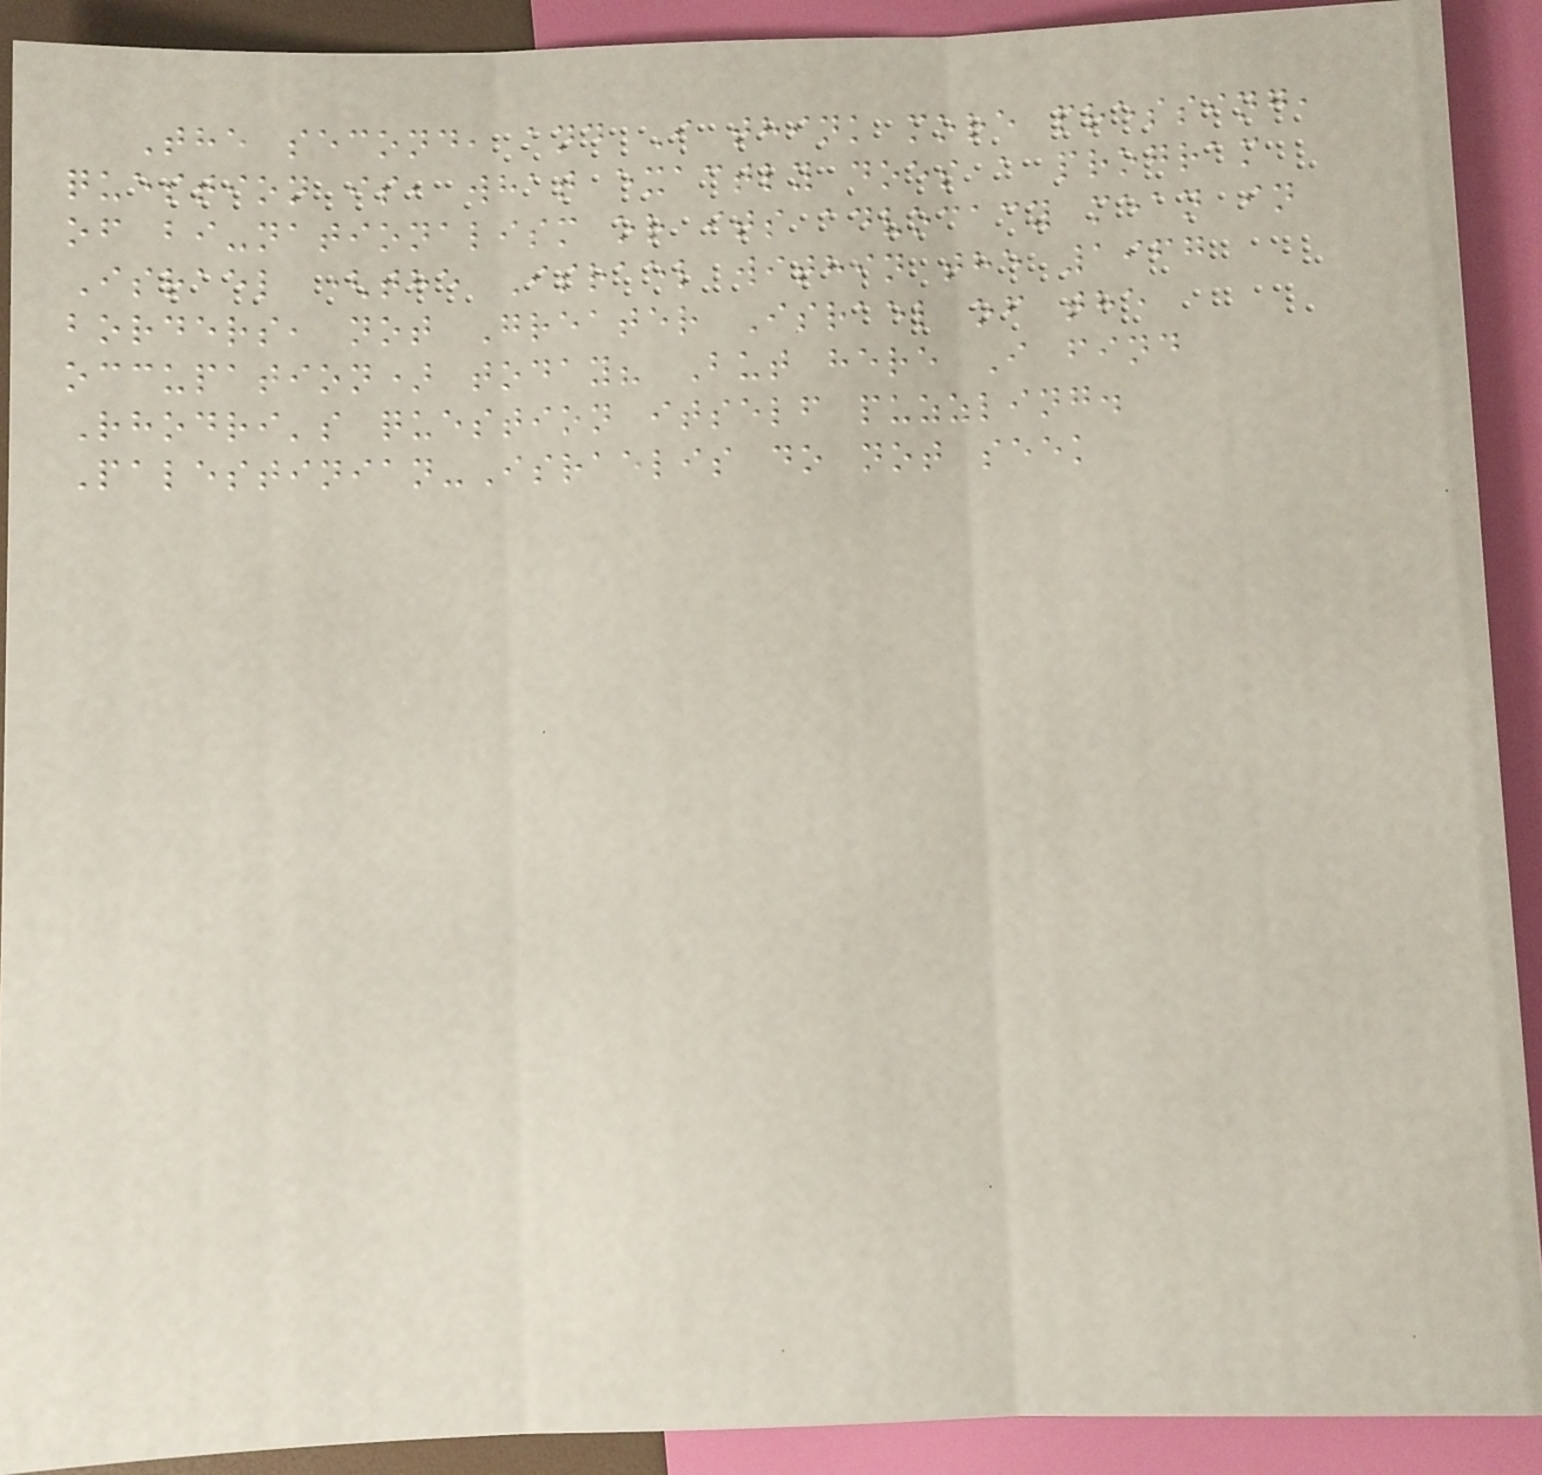The second, and I think more pressing,
question is, what exactly does a program
of bi-nationalism or its advocacy mean in
Israel (the Israel within the 1967
borders, not Greater Israel of the
occupation) today? But here I find
Rhodri's question itself puzzling.
Palestinian-Israelis do not seek
